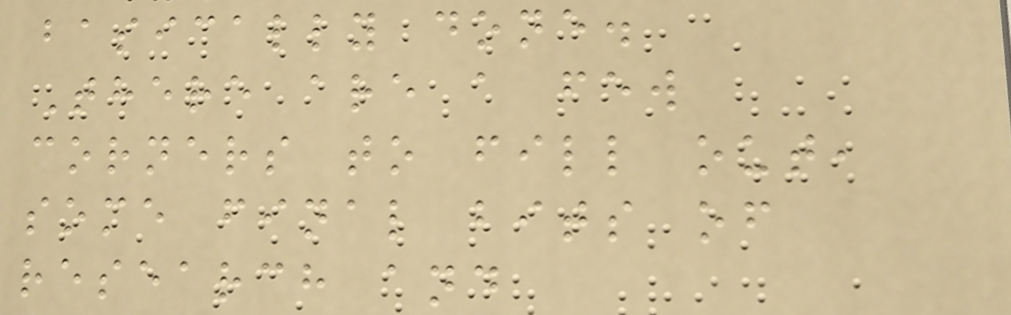basically done.
There are a few
corners to fill out,
some final bits of
research and
